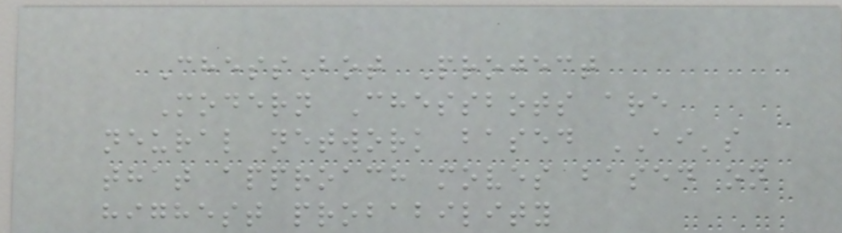ChessBot Project
Modern Chessbots are
neural network based AI's
that approach moves based on
highest probability
